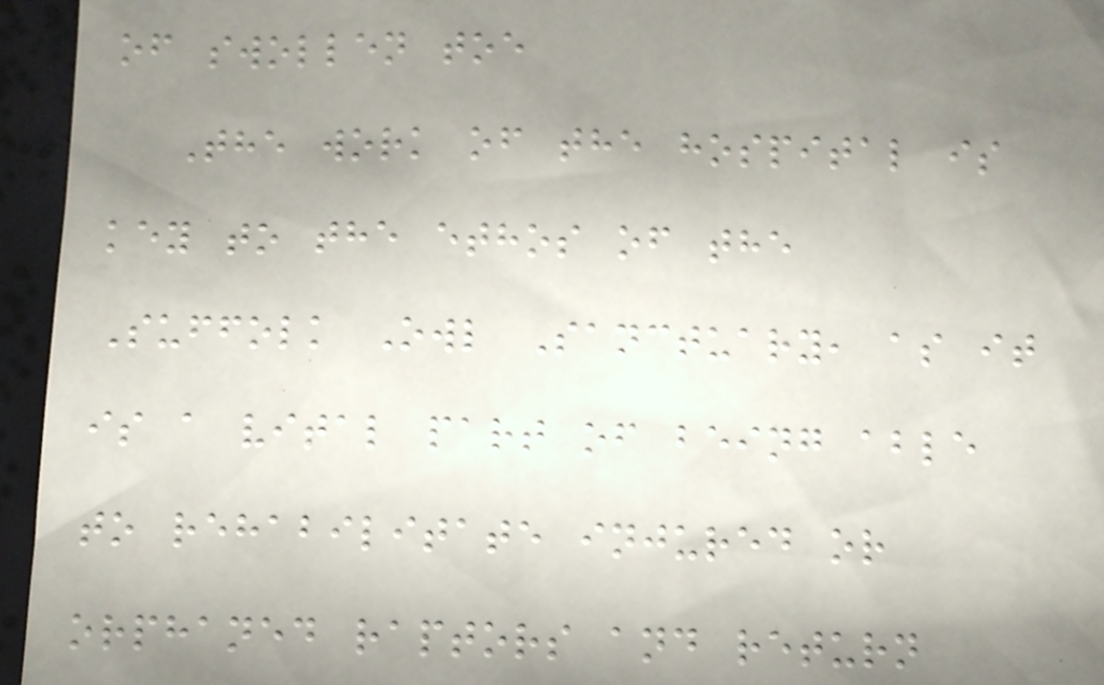of swollen toe
The work of the hospital is
key to the ethos of the
Suffolk Owl Sanctuary, as it
is a vital part of being able
to rehabilitate injured or
orphaned raptors and return
